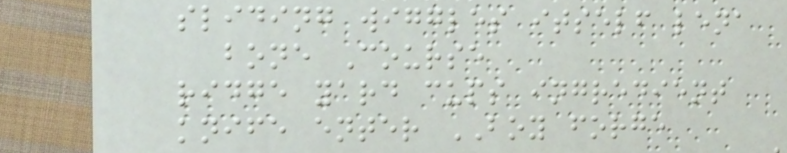sliding wiggles itself lena
bone Course
ridge yard cups ingredient
knife enter BOY forge
